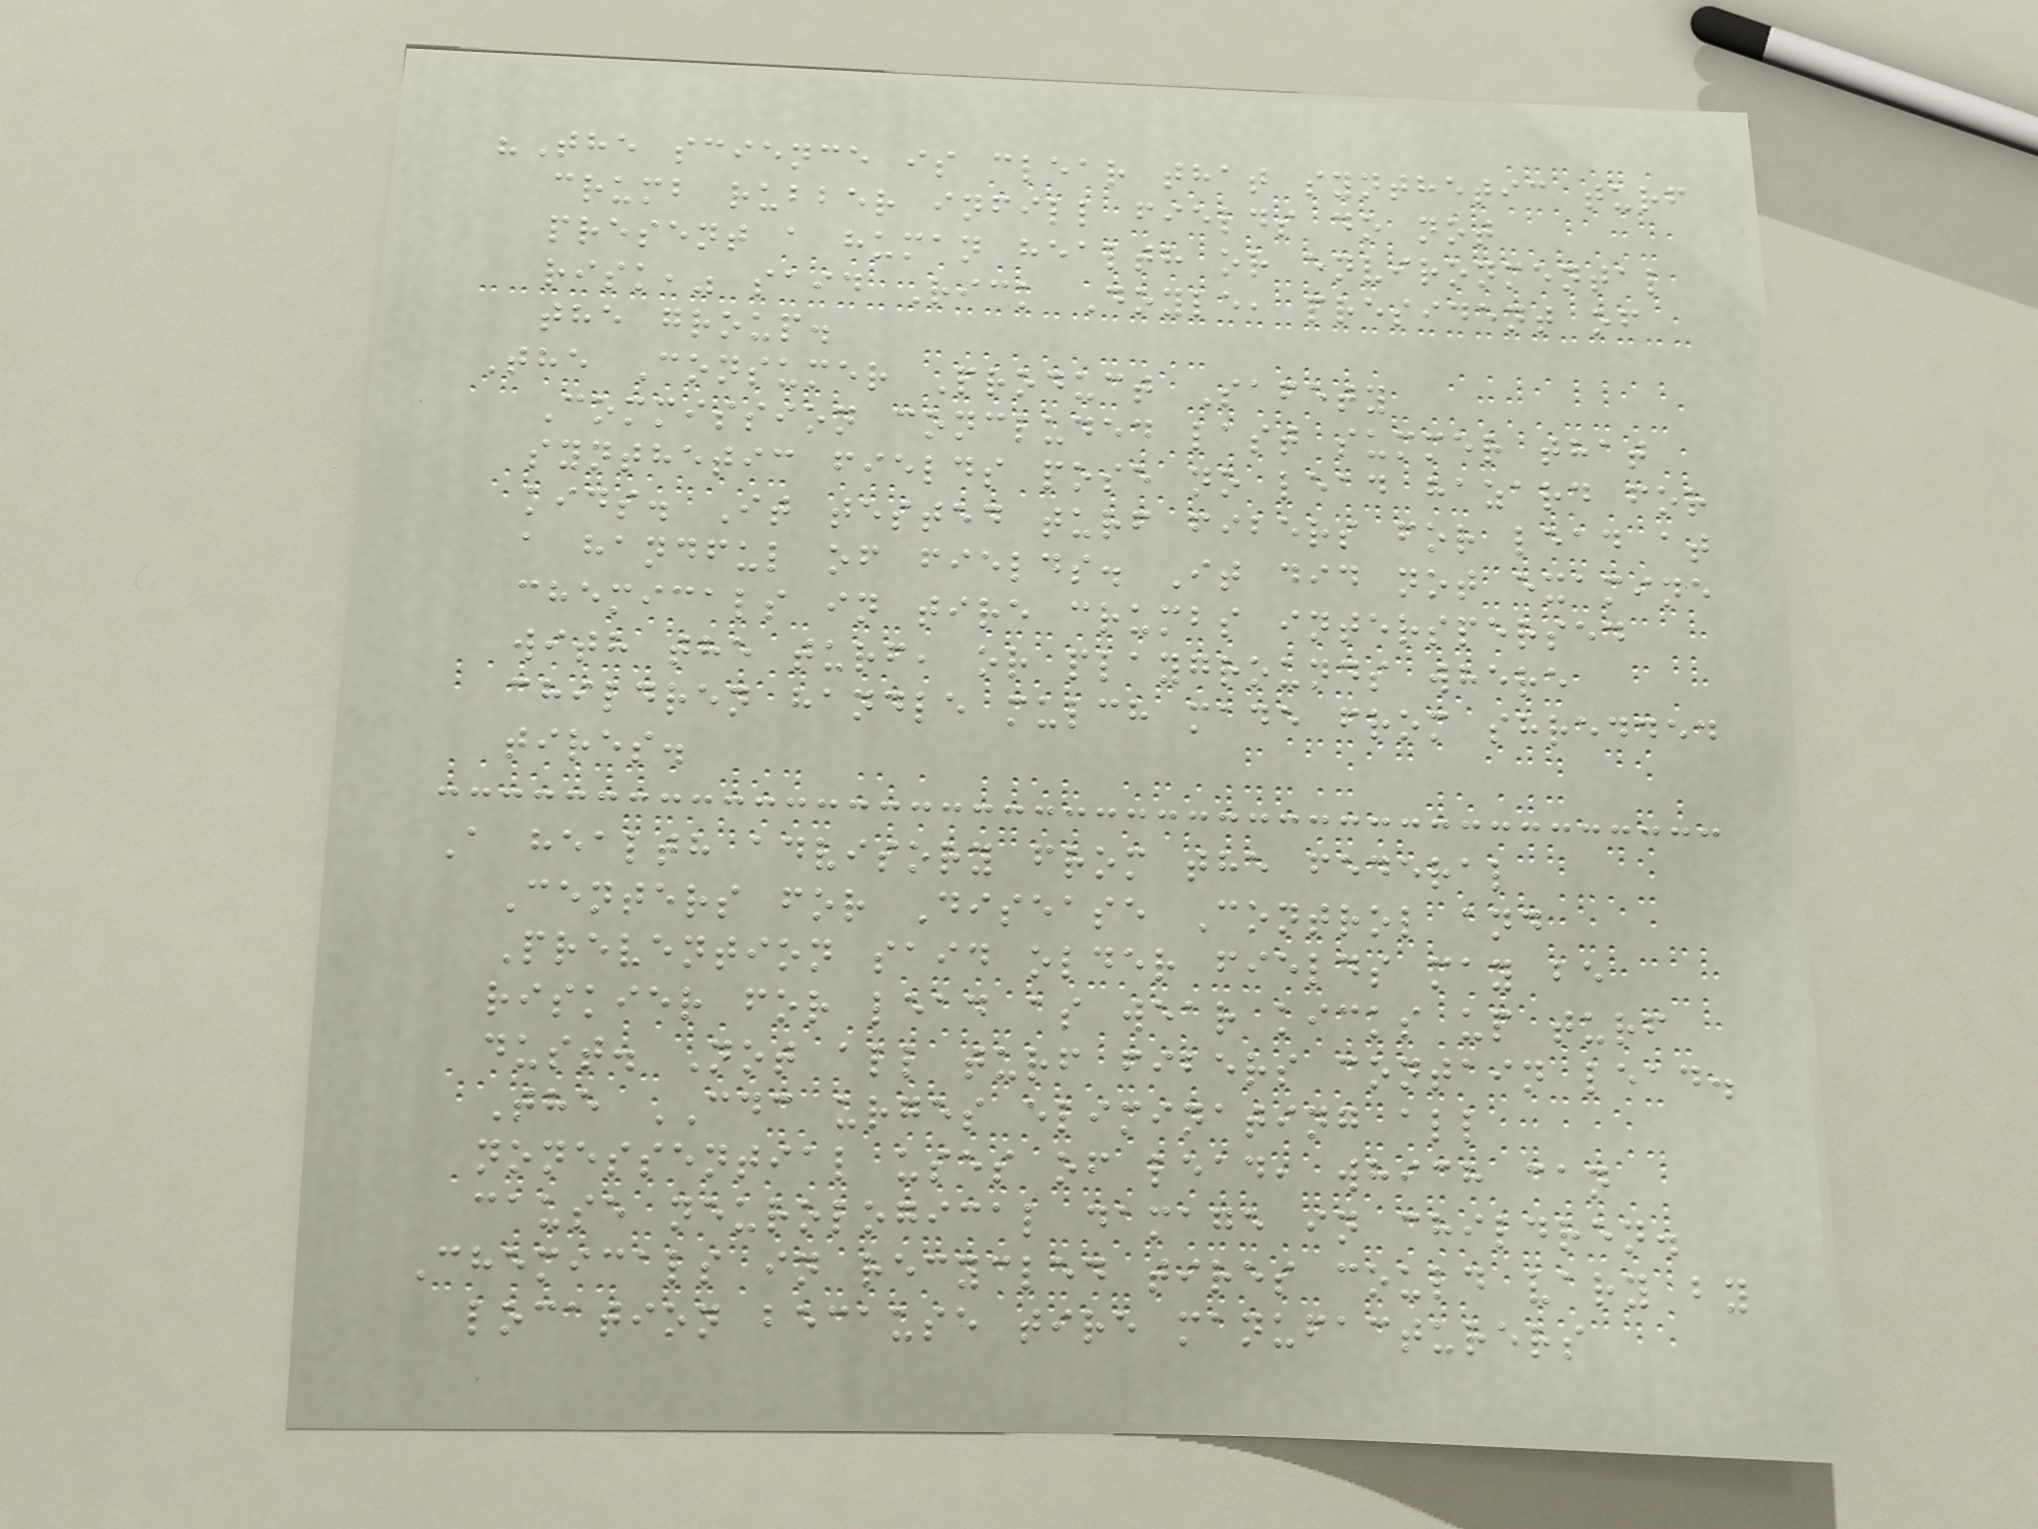"The science is clear that synthetic turf
crumb rubber infill fields do not
present a human health or environmental
risk," said Rick Doyle, president of
the group.
The Consumer Product Safety
Commission concluded last summer that
synthetic fields pose no lead hazard for
kids. It tested turf fibers for lead at
a handful of fields. It did not examine
chemicals in tire crumbs interspersed
with the turf, or playgrounds where
children handle mulch made from shredded
tires.
A health advisory from the federal
Centers for Disease Control and
Prevention said older fields may be
riskier for lead as wear kicks up turf
dust. Not all turf fibers contain lead.
The CDC urges eliminating all
nonessential uses of lead, which can
cause neurological damage in children.
Chemicals in recycled tires could vary by
location because tire manufacturers
